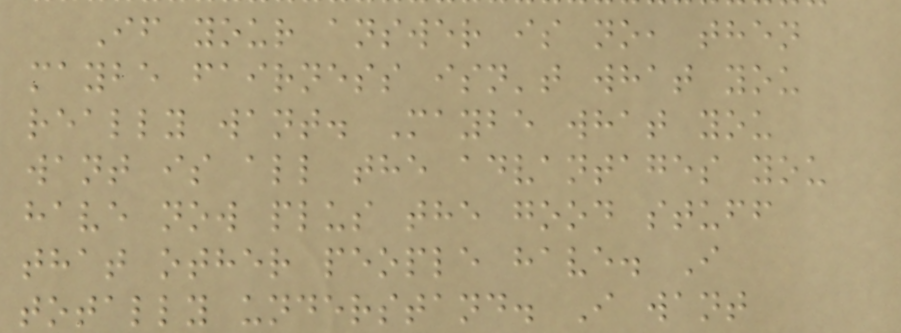If your answer is no, then
maybe fairness isn't what you
really want. Maybe what you
want is all the advantages you
have now plus the good stuff
that other people have. I
totally understand. I want
